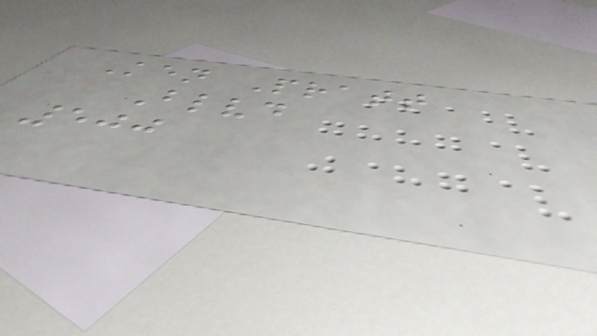Ken Pratt
Blvd
500
